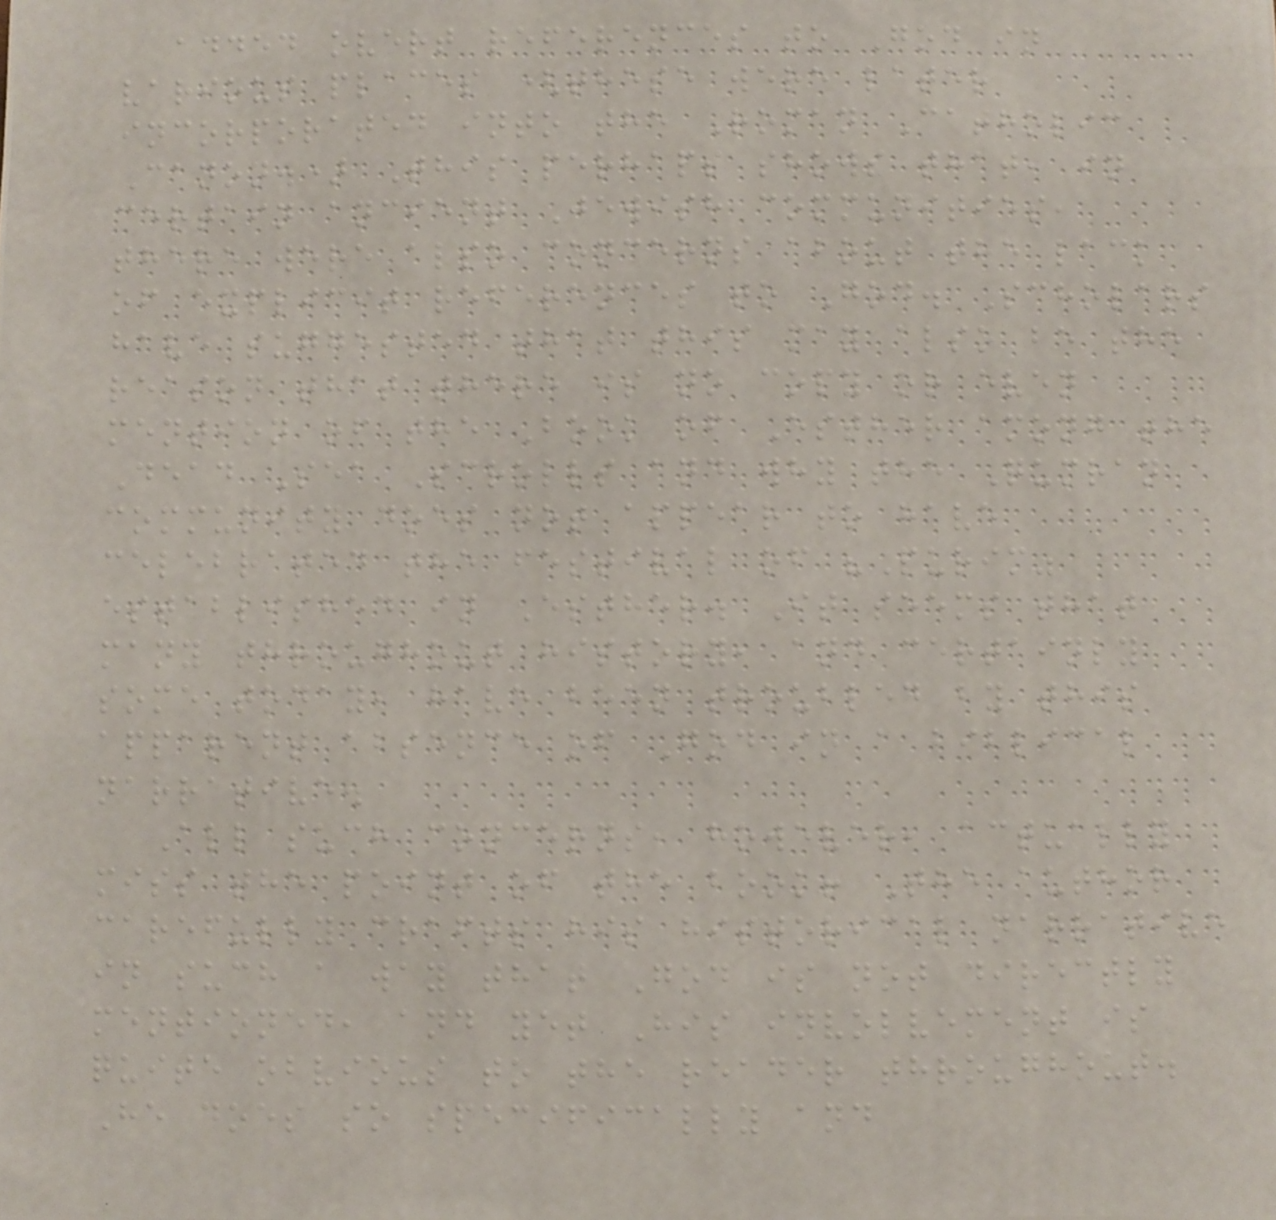added overt references to God in
various places (these were later
incorporated into the Roman Catholic
Canon.) This perhaps shows that, in
certain ancient Jewish communities,
there were also concerns about the lack
of explicit references to God. Scholars
have suggested that this may also be the
reason that there is no copy or even
mention of the Book of Esther among the
Dead Sea Scrolls and why the Qumran
community does not appear to have
celebrated the festival of "Purim"
established in Esther. It seems that
many throughout history, and certainly
some today, have been troubled by this
apparent absence of God in a biblical
narrative.
All such concerns, however, actually
miss the point of the book! The author
carefully crafts his historical narrative
in such a way that God is not directly
mentioned, and yet His involvement is
quite obvious to the reader throughout.
He does so specifically and
